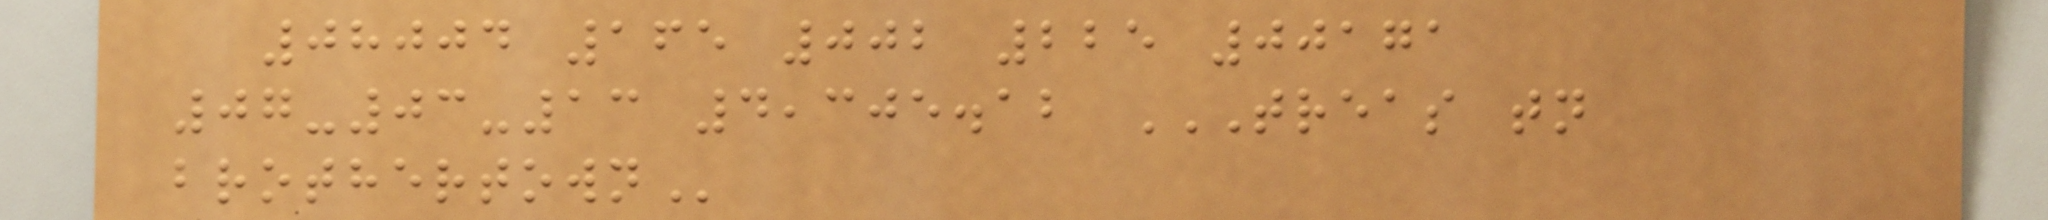08004 165 002 225 00171
07-03-13 4,305.12 TREAS TN
BROTHERTOWN
